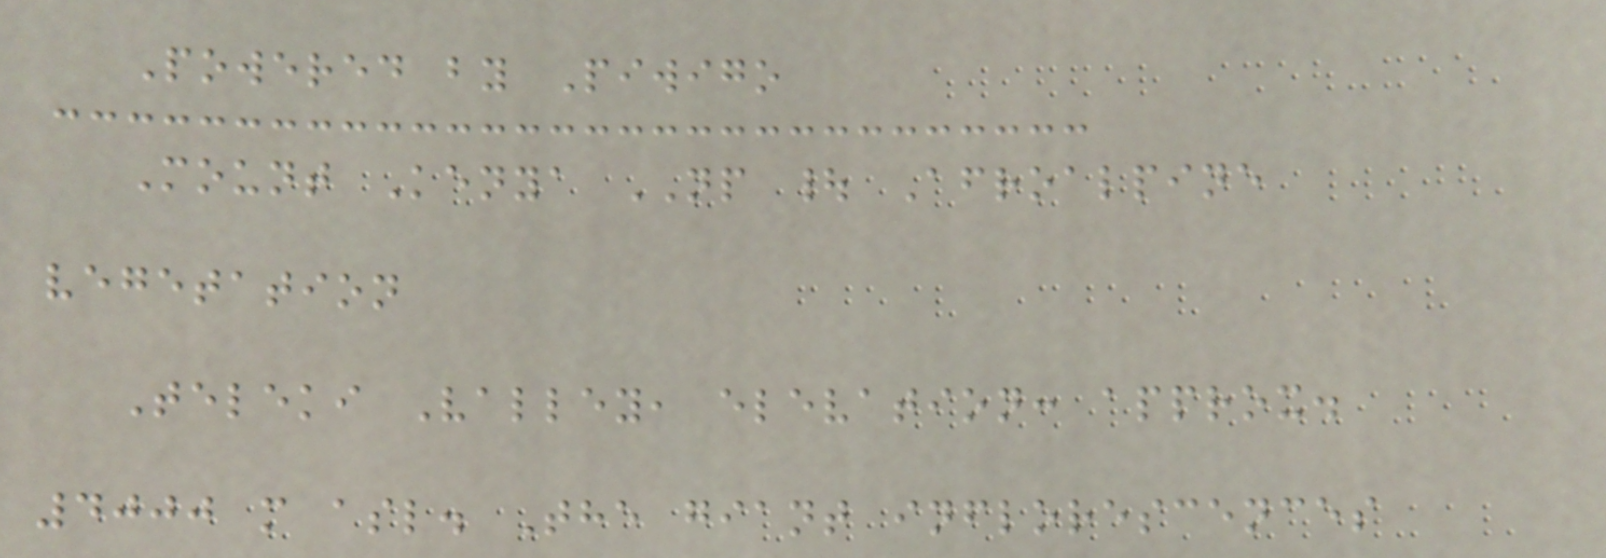Powered by Piwigo
Mount Kenya NP | Afroalpine
vegetation
Teleki Valley, elevation: approx.
4000 m asl. The giant inflorescences
